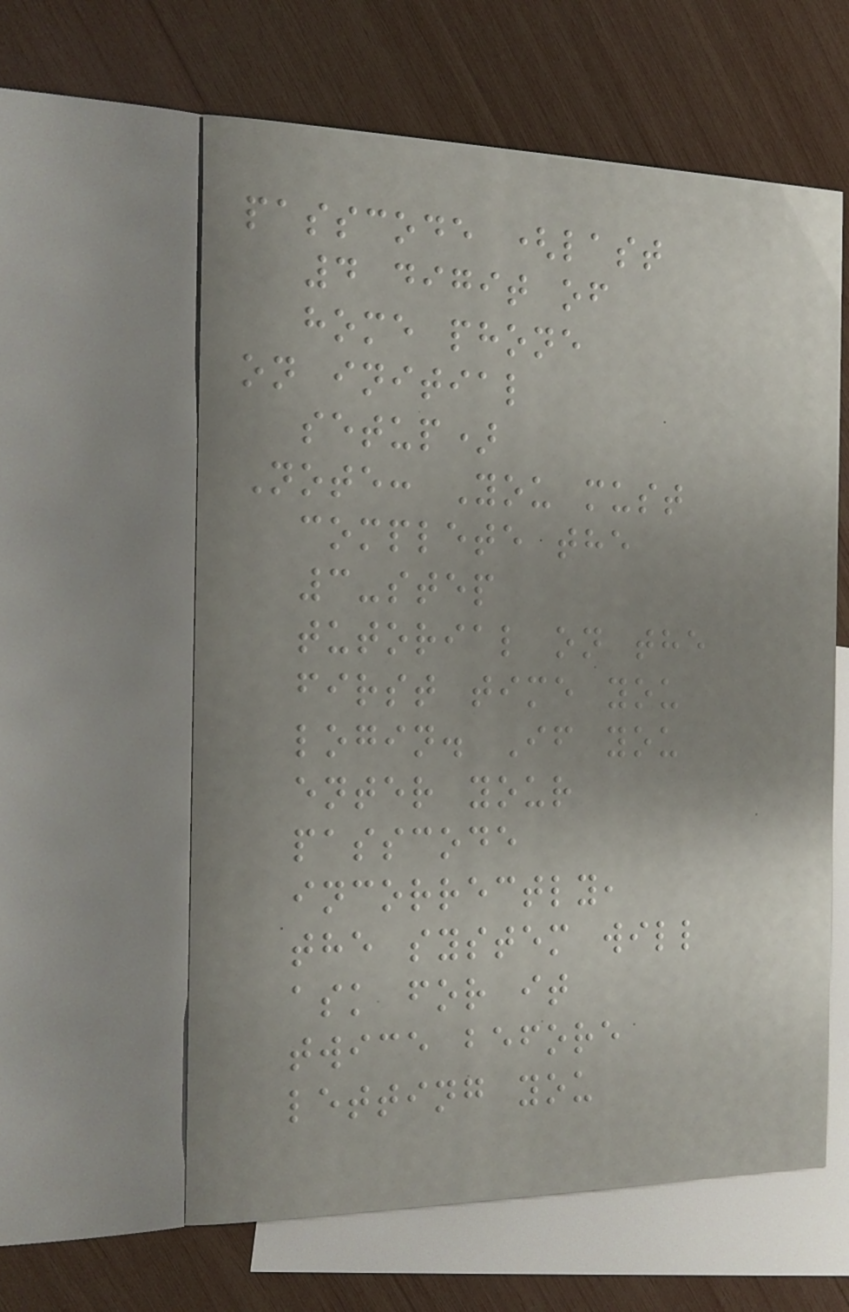passcode (last
4 digit of
home phone
on initial
setup)
Note: You must
complete the
3-step
tutorial on the
first time you
login. If you
enter your
passcode
incorrectly,
the system will
ask for it
twice before
letting you
